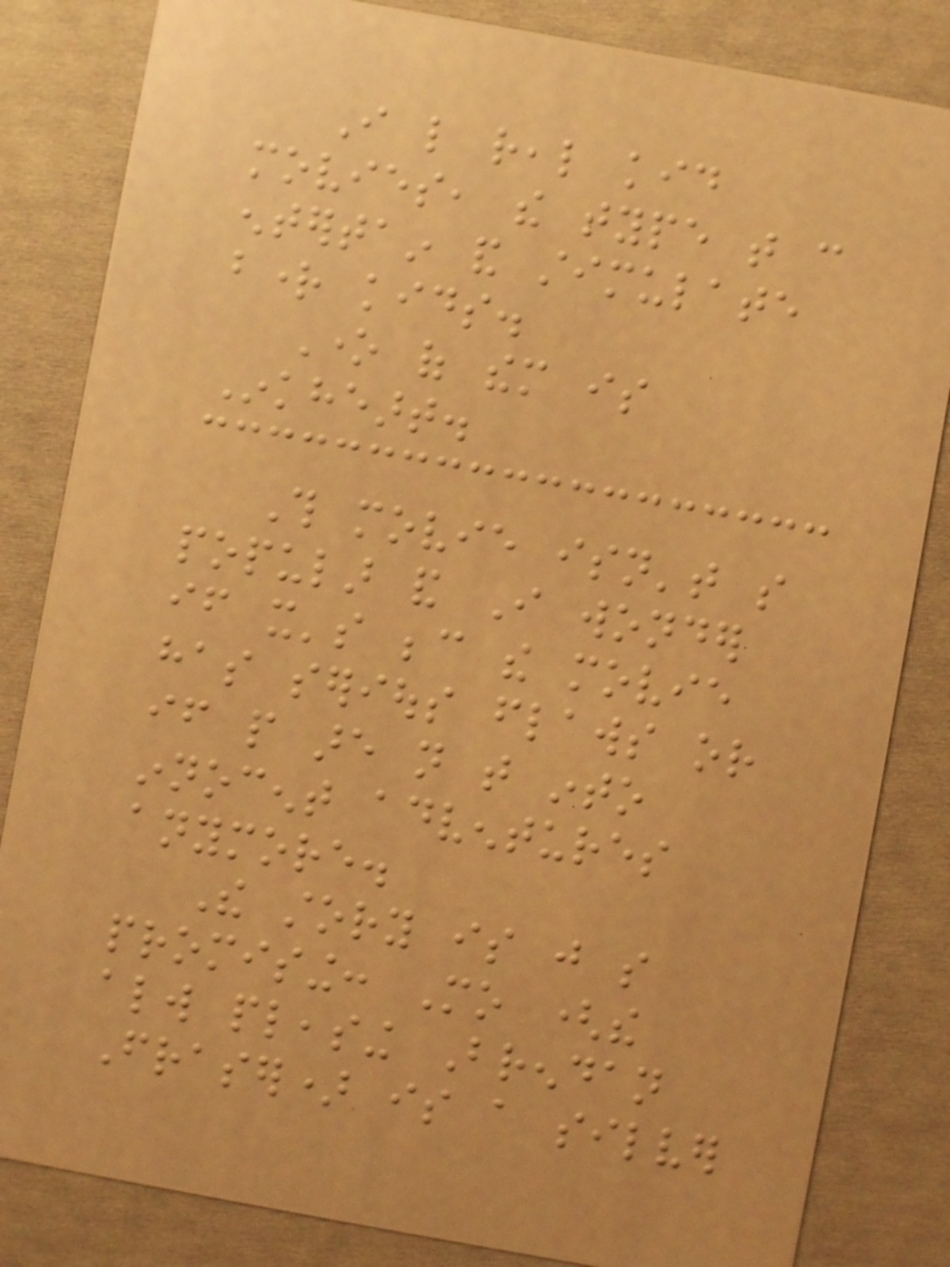I like real kid
movies, the type that can
entertain and stimulate
bright kids.
One of them is
Inkheart.
This movie isn't so
popular and I wonder
if it's because the movie
has serious flaws or
if people are not that into
innocent adventures
anymore.
The story is just so
promising: Mo (the
always pleasing Brendan
Fraser) is a silver
